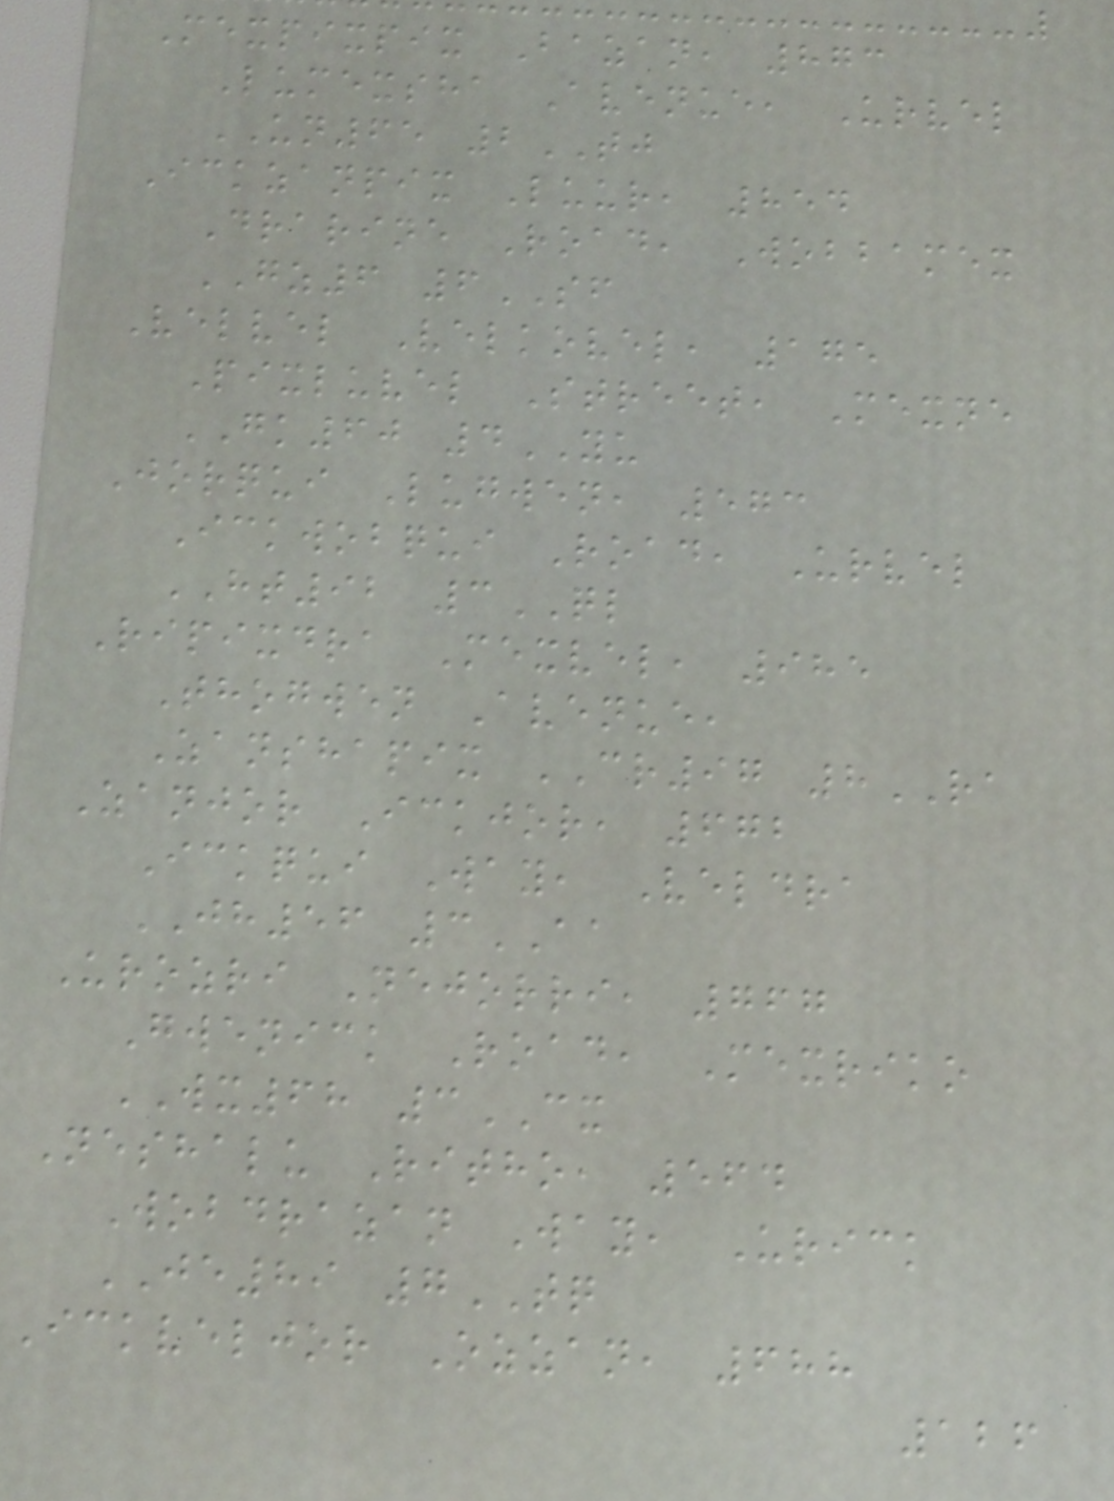Mexpixpix Bazan, 873
Lumexsha Avenue, Urvel
UN65 2TJ
Ickzanpix Luur, 854
Drarine Road, Wobbamex
GZ6 6SF
Velvel Velkovel, 175
Pixluvel Street, Mexne
GK60 4YU
Jorqui Lugwen, 573
Ickwobqui Road, Urvel
HT92 3QL
Ripixdra Mexvel, 985
Thogwen Avenue,
Zanshapix CR97 8RA
Zanjor Ickjor, 672
Ickqui Way, Veldra
JH56 3AA
Urozri Nejorri, 767
Gwenick Road, Mexriko
WX68 3CX
Neshalu Ritho, 564
Wobdrazan Way, Urick
JE89 7TQ
Ickveljor Ozzan, 688
126
